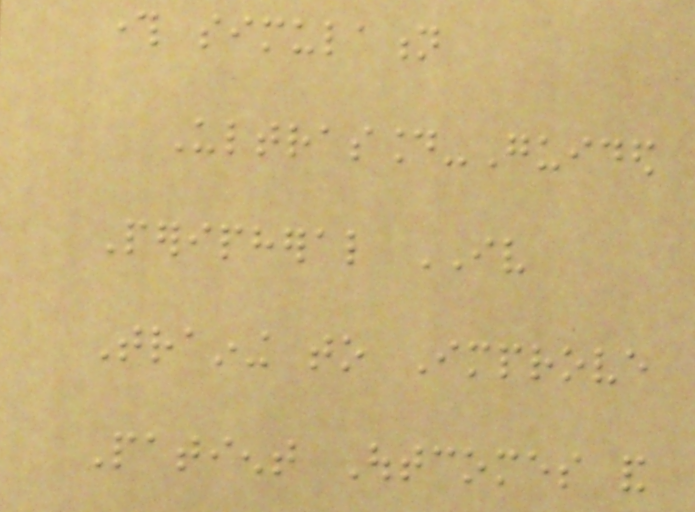through simulation
Ultrasound-Guided
Peripheral IV
Training to Improve
Patient Outcomes and
